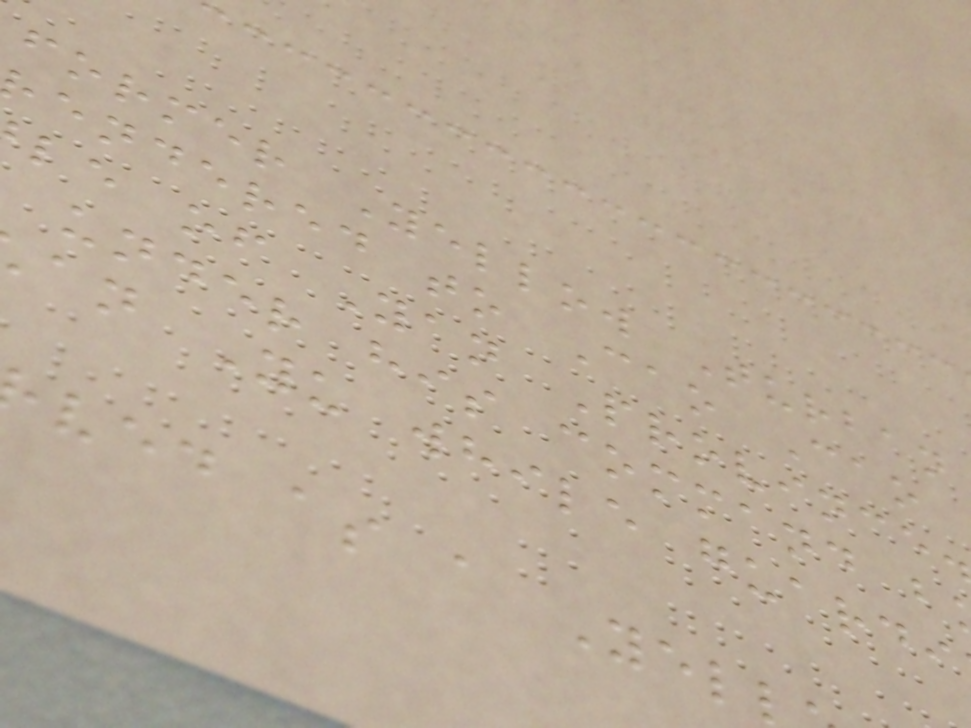former Yellow Turban
endered to Cao Cao
le of Yan Province
under his command b
an Yu while guardi
ved as a Yel
